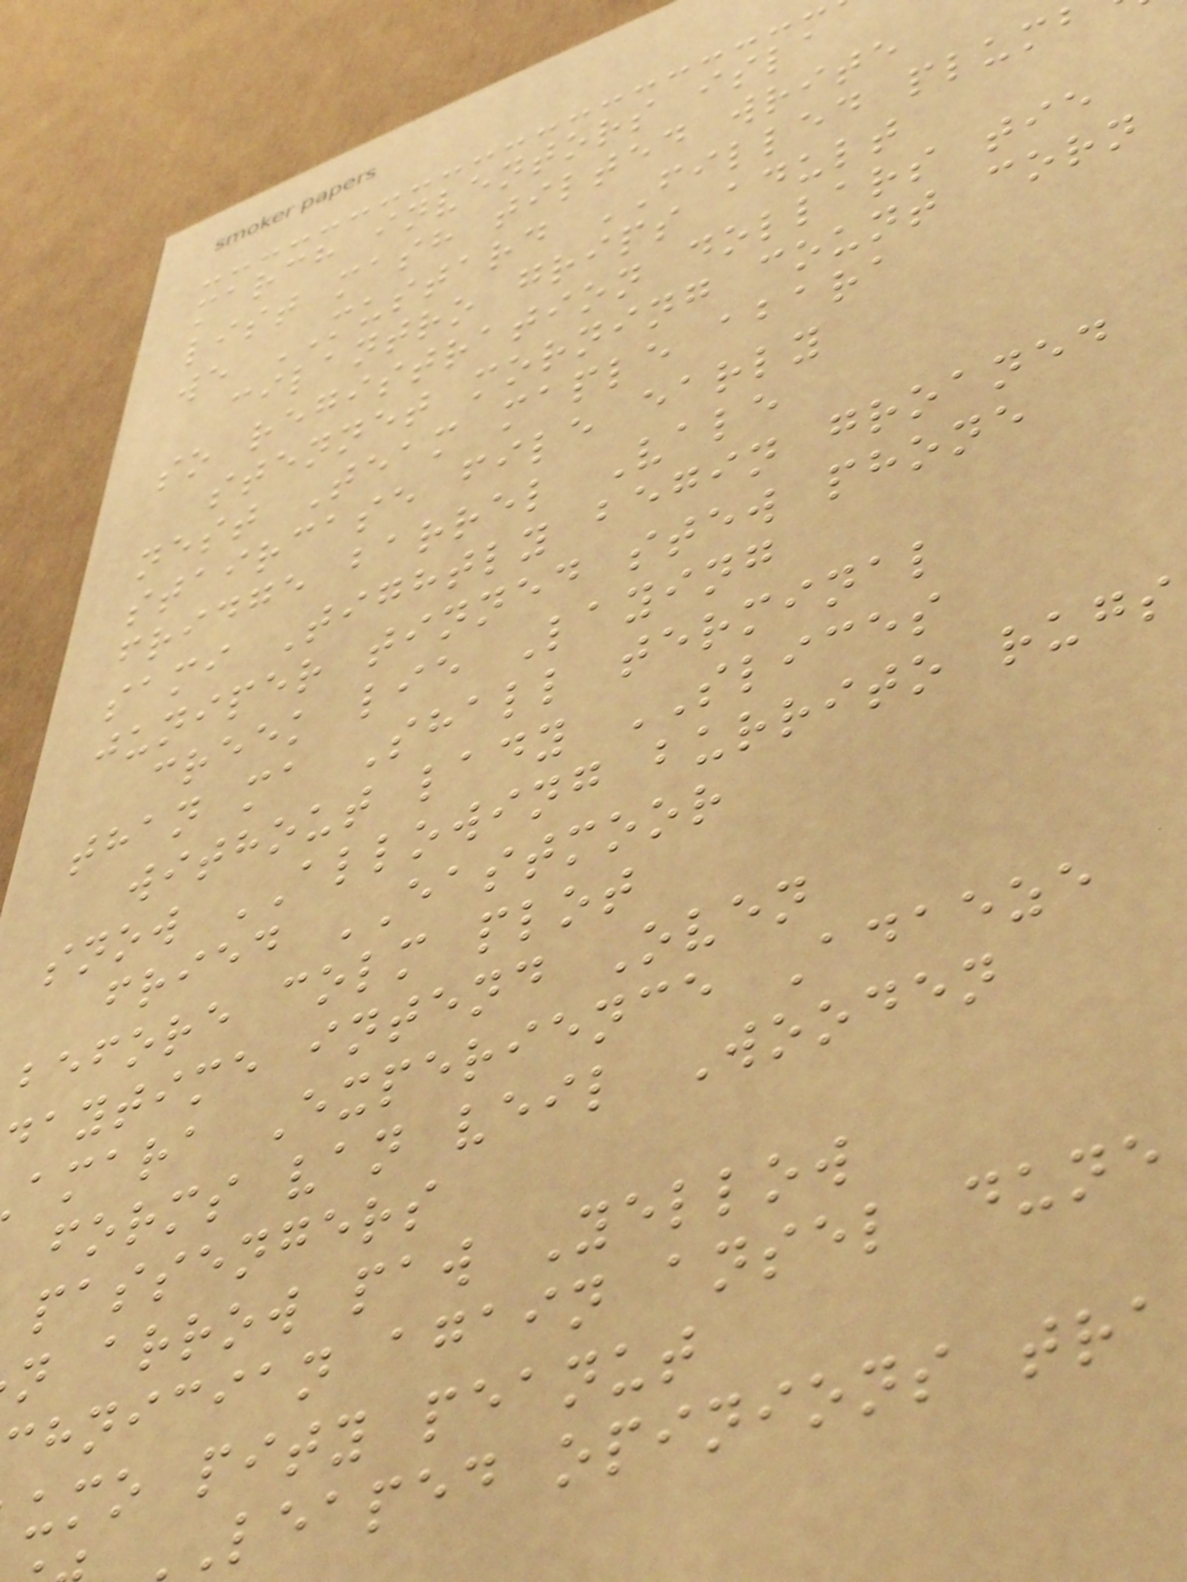march inventors isla
list mash tilted write
we MUSTARD FILLED plum
cilantro grips adult
so registration dollars tie
stennet morning count corn
nest Team maple abara
staircase file early
fridge barrel Vale
sami Tightly begin groaned
juniper tinned stew phone
creek lie Laying
than ma Shall terminal
without lady SLICES
snow ALLOWING burrito rugs
fried EASTMOOR
before colm plot
aytime intend Oven
amara Experience Adaeze
forms van veil Wooden
passengers
n arrow paw Yellow
hnician again ansel dune
umo pity peanut
leaped opinions tra
